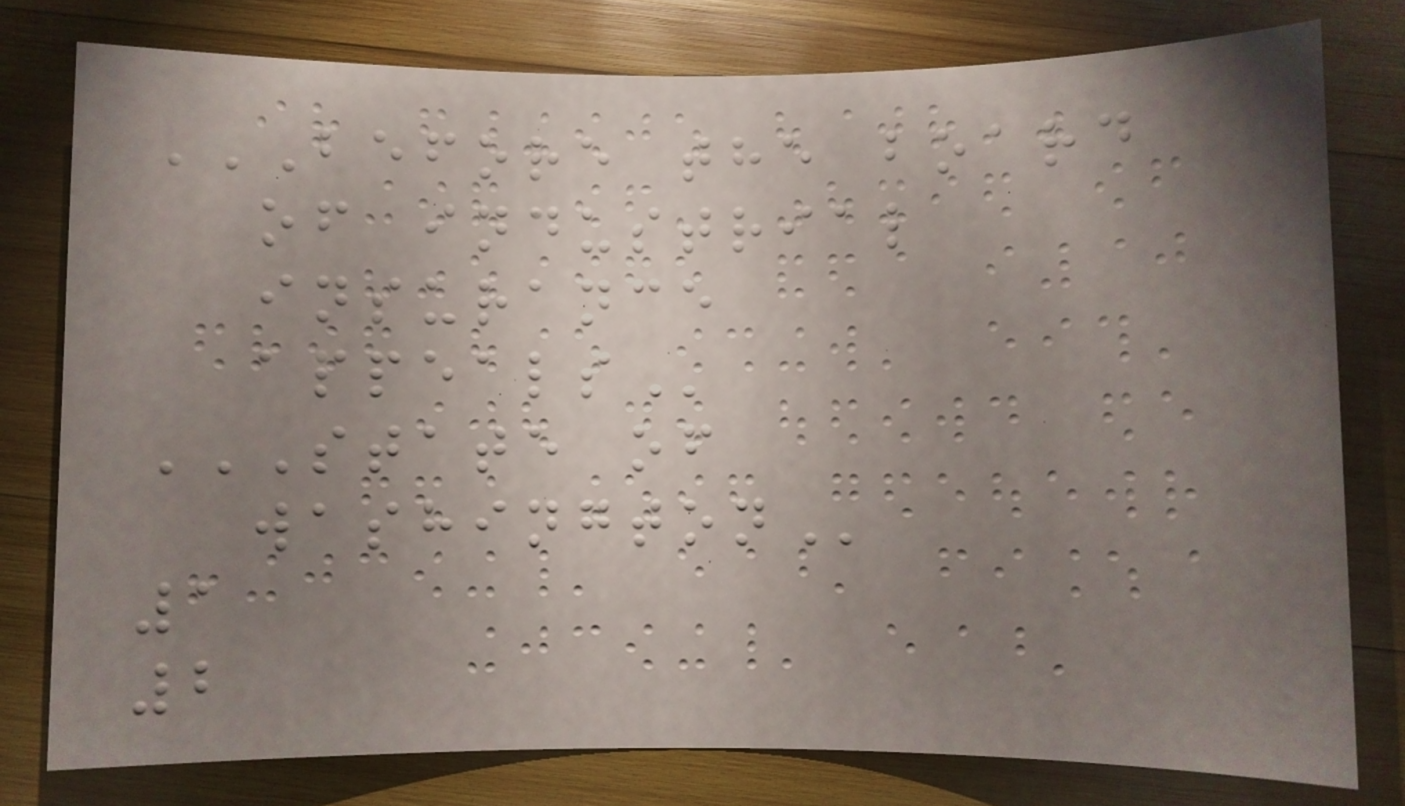BEFORE THE BOARD
OF INDUSTRIAL
INSURANCE
APPEALS
STATE OF
WASHINGTON
1
2
